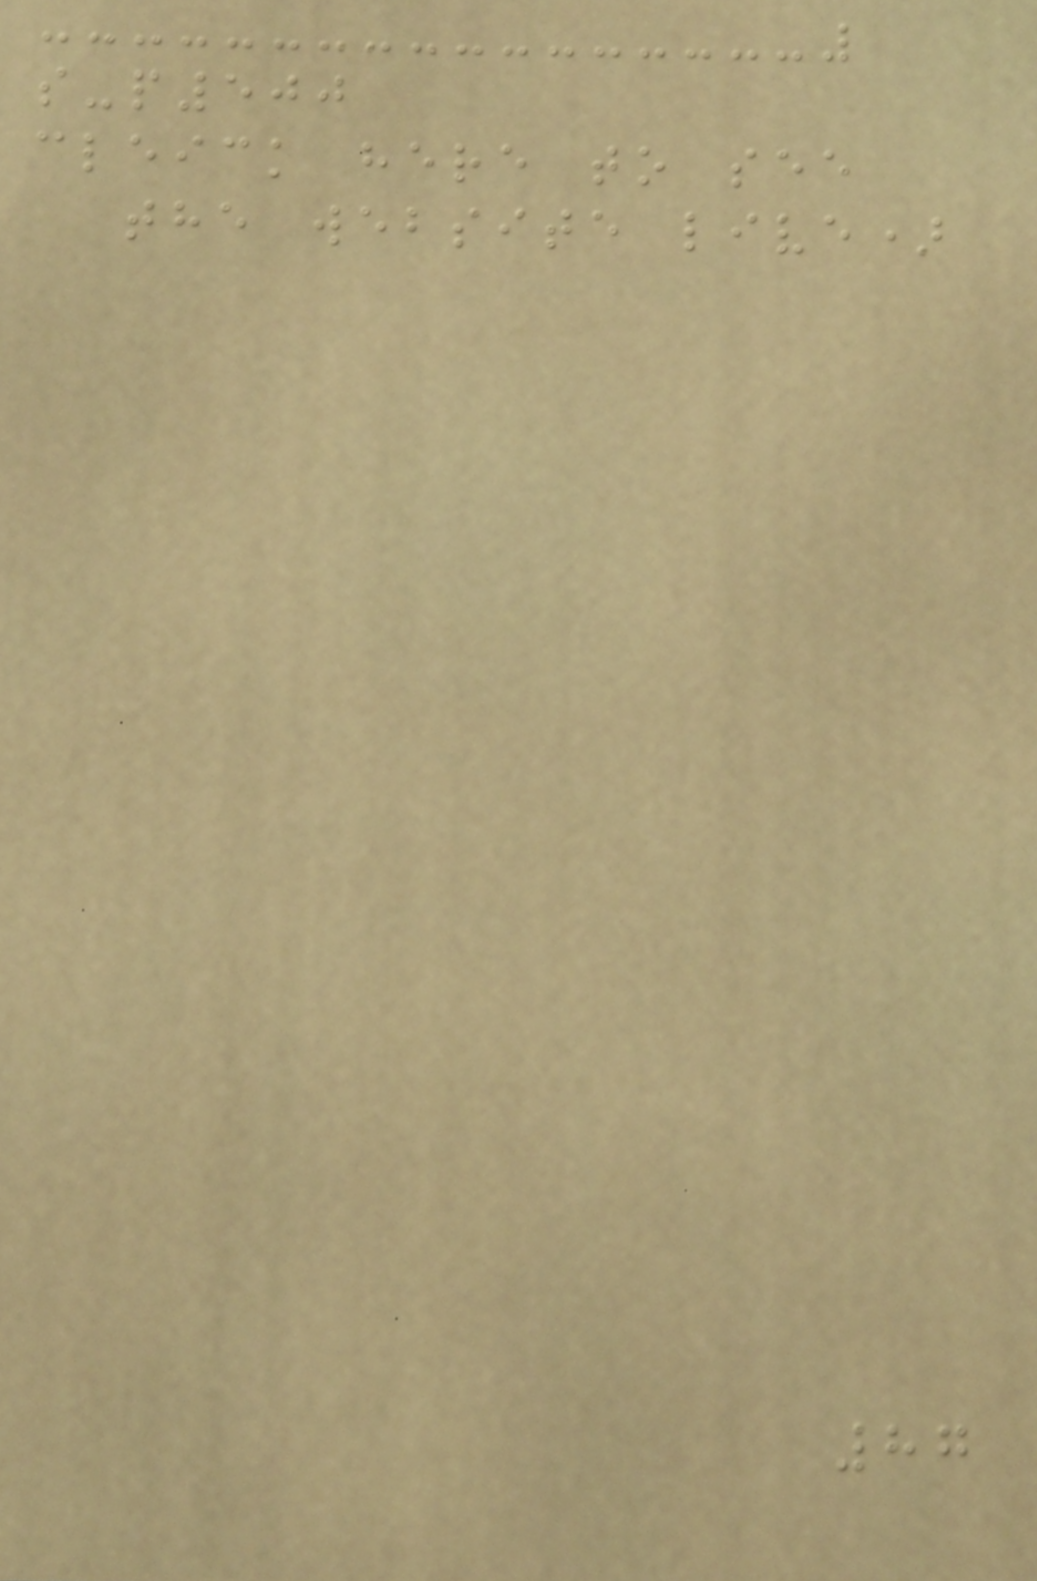s-p500
cleick here to see
the website live)
87
